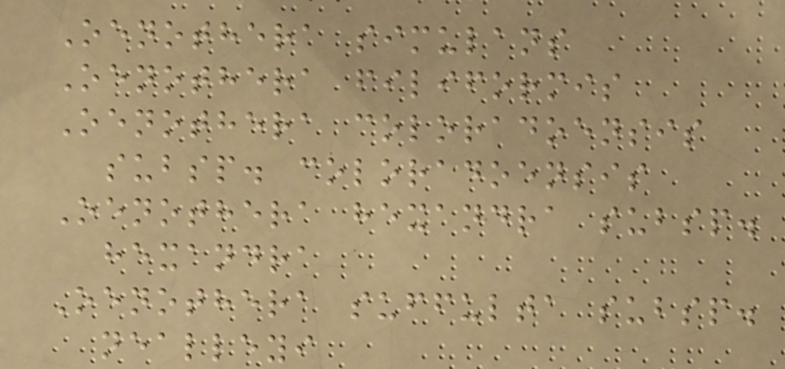Oenothera simulans
Oenothera filiformis
Oenothera coloradoensis
subsp. coloradoensis
Oenothera hexandra subsp.
hexandra
Oenothera suffulta subsp.
nealleyi
